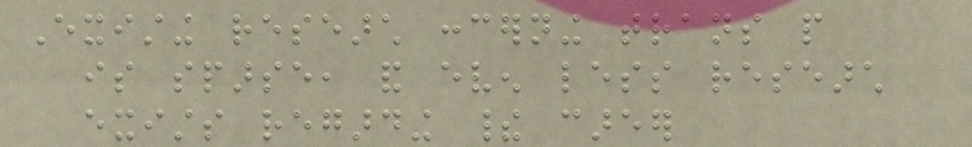Existing research concerning trans people
is sparse, and even less research
exists regarding their career
